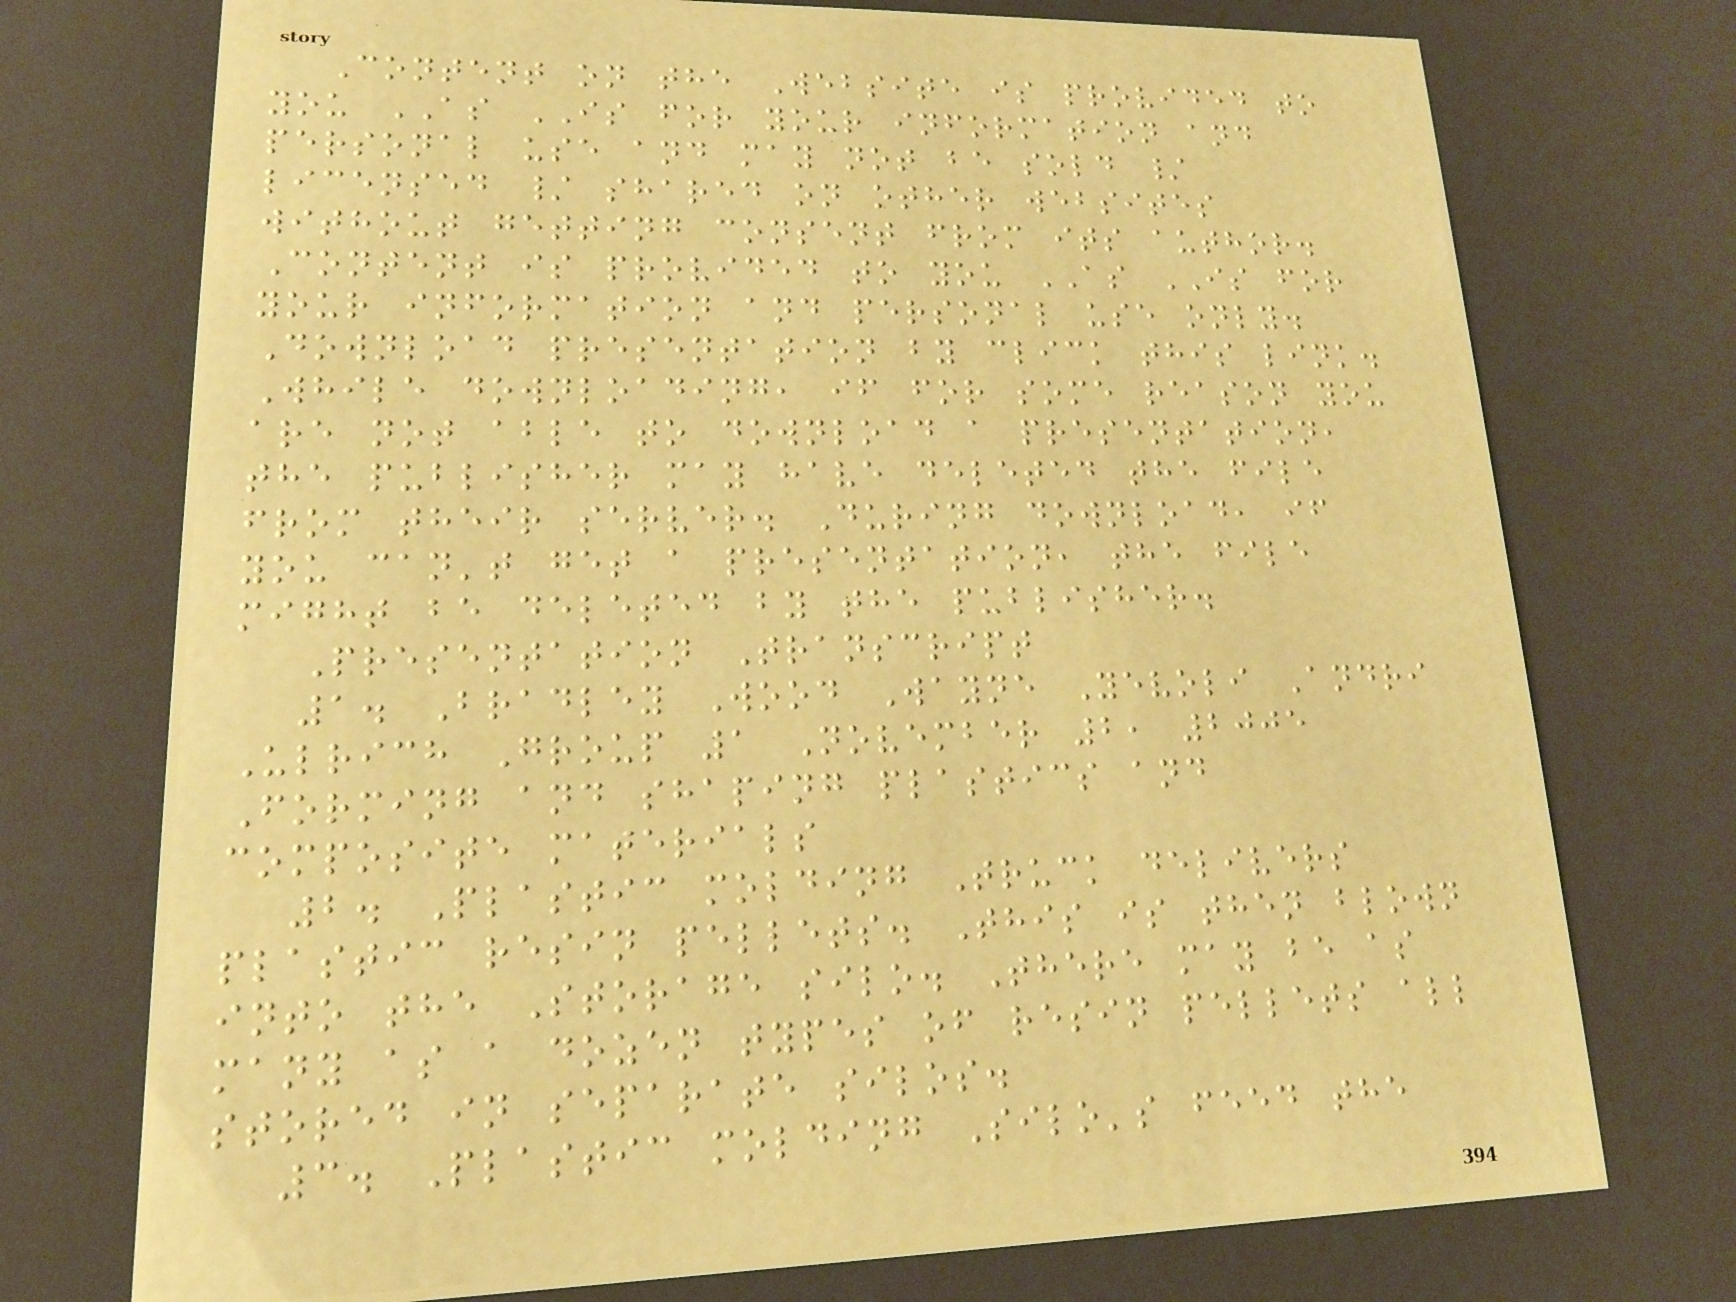Content on the Website is provided to
you AS IS for your information and
personal use and may not be sold /
licensed / shared on other websites
without getting consent from its author.
Content is provided to you AS IS for
your information and personal use only.
Download presentation by click this link.
While downloading, if for some reason you
are not able to download a presentation,
the publisher may have deleted the file
from their server. During download, if
you can't get a presentation, the file
might be deleted by the publisher.
Presentation Transcript
1. Bradley Wood Wayne Yevoli Andri
Ulrich Group 1 November 2, 2005
Forming and shaping plastics and
composite materials
2. Plastic molding Truck delivers
plastic resin pellets. This is then blown
into the Storage silo. There may be as
many as a dozen types of resin pellets all
stored in separate silos.
3. Plastic molding Silo's feed the
